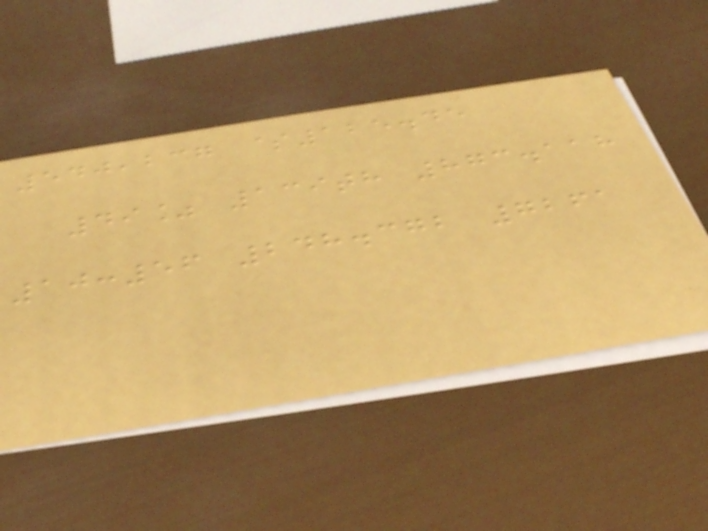540,237 $125.45
49% 139th 873.118
10:56 248.372 7261
